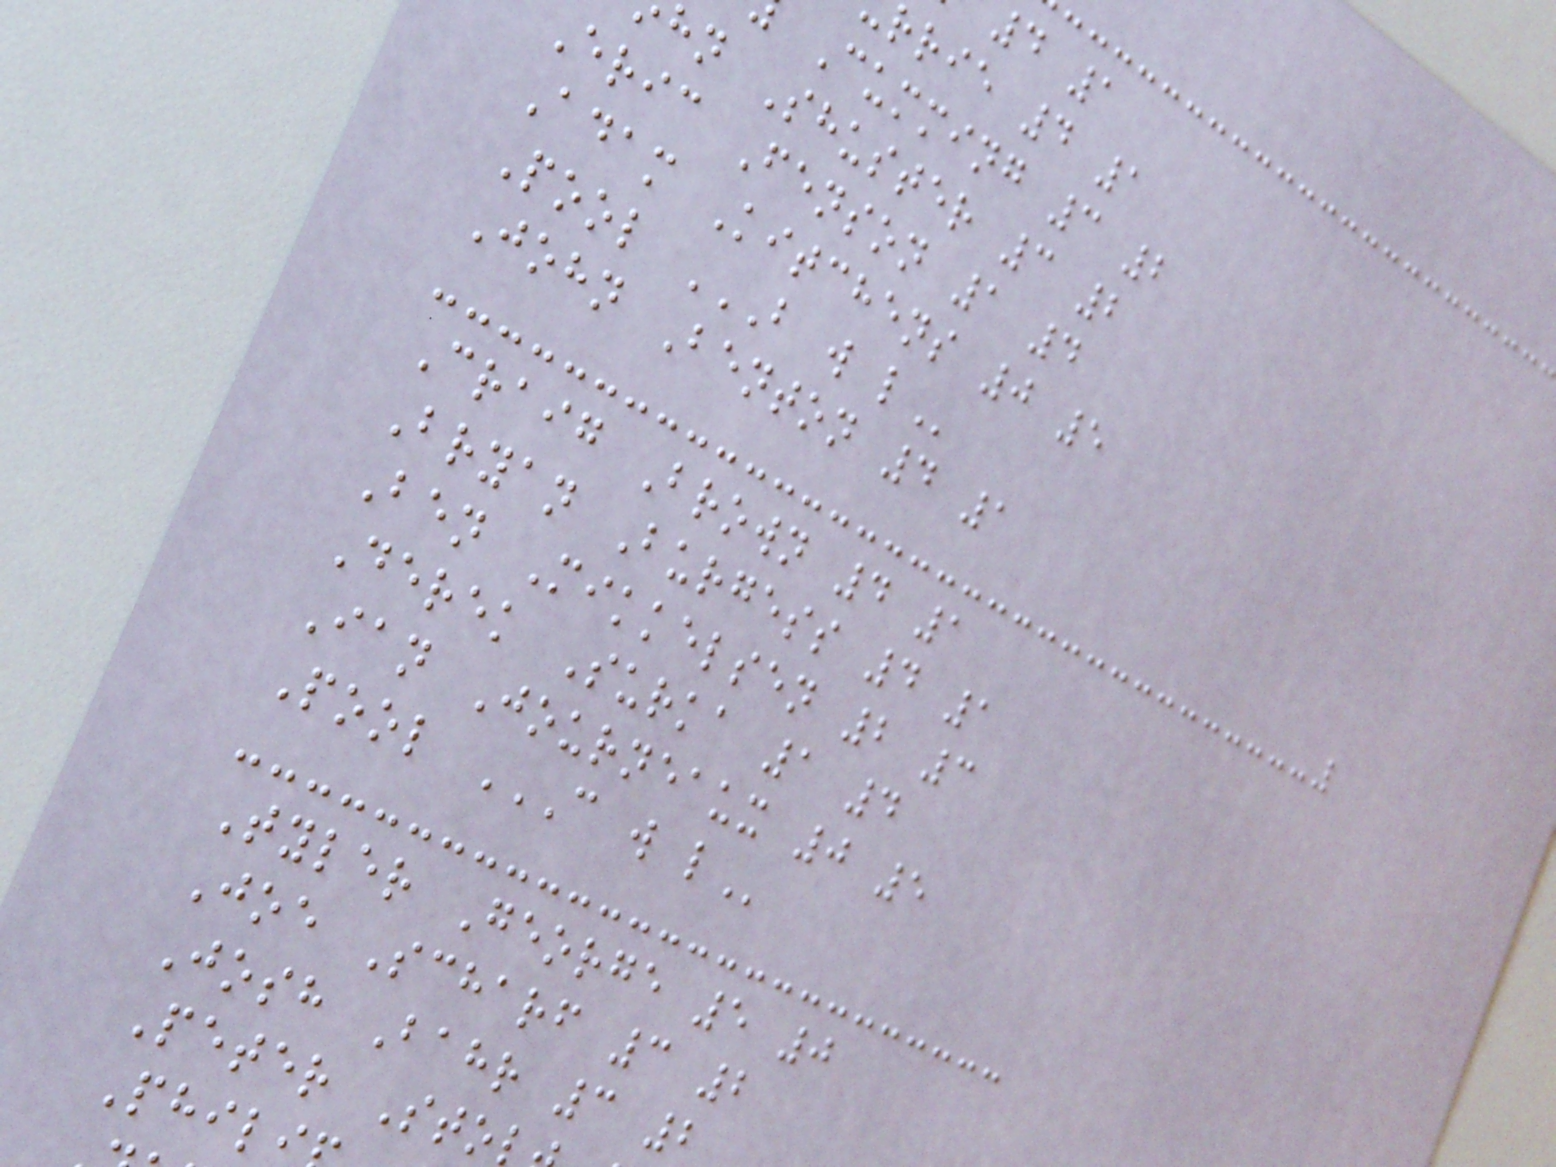4 1
rrie 4 1
Cumming 3 2
hn Shuster 3 2
Eric Fenson 1 4
Adam Kitchens 0 5
Pool B W L
John Benton 4 1
Craig Brown 4 1
Bryan Burgess 4 1
Ben Mikkelsen 2 3
Derek Surka 1 4
Ian Journeaux 0 5
Pool C W L
Tyler George 5 0
Joe Scharf 3 2
Josh Bahr 3 2
Peter Sto
